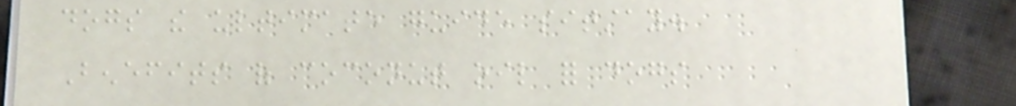dogs the ultimate guide sitstay.
Benefits of coconut oil for dogs
